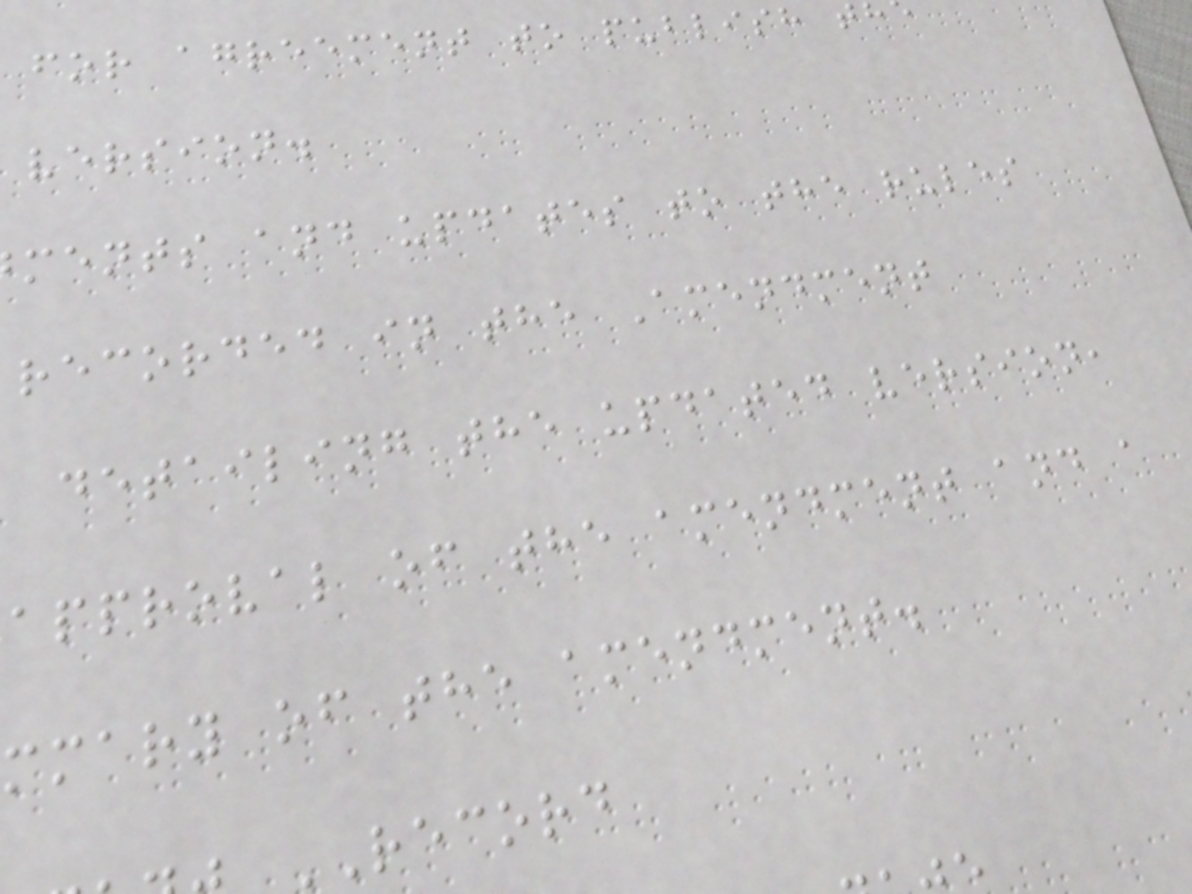for agreement to publish t
version.
ments and updates to the rules
recorded in the Amendment
detailing the updated version,
approval of the amendment and a
mmary of the amendment.
RECORD
